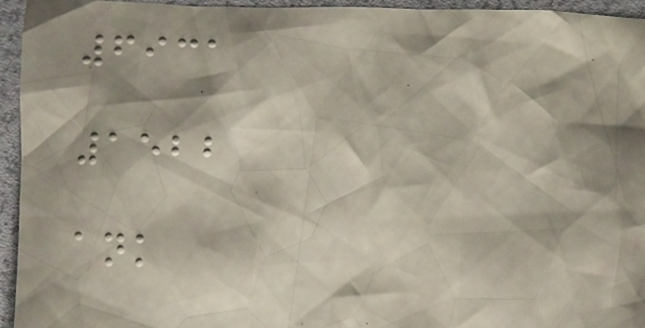6931
1522
ank
